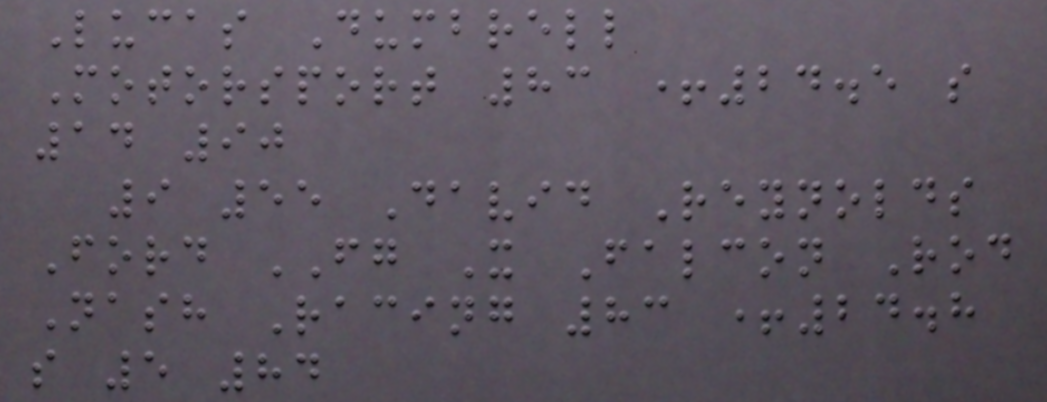Lucas Dumbrell
Motorsport 83 +24.5 s
14 90
9 55 David Reynolds
Ford FG X Falcon Rod
Nash Racing 83 +24.8
s 5 84
